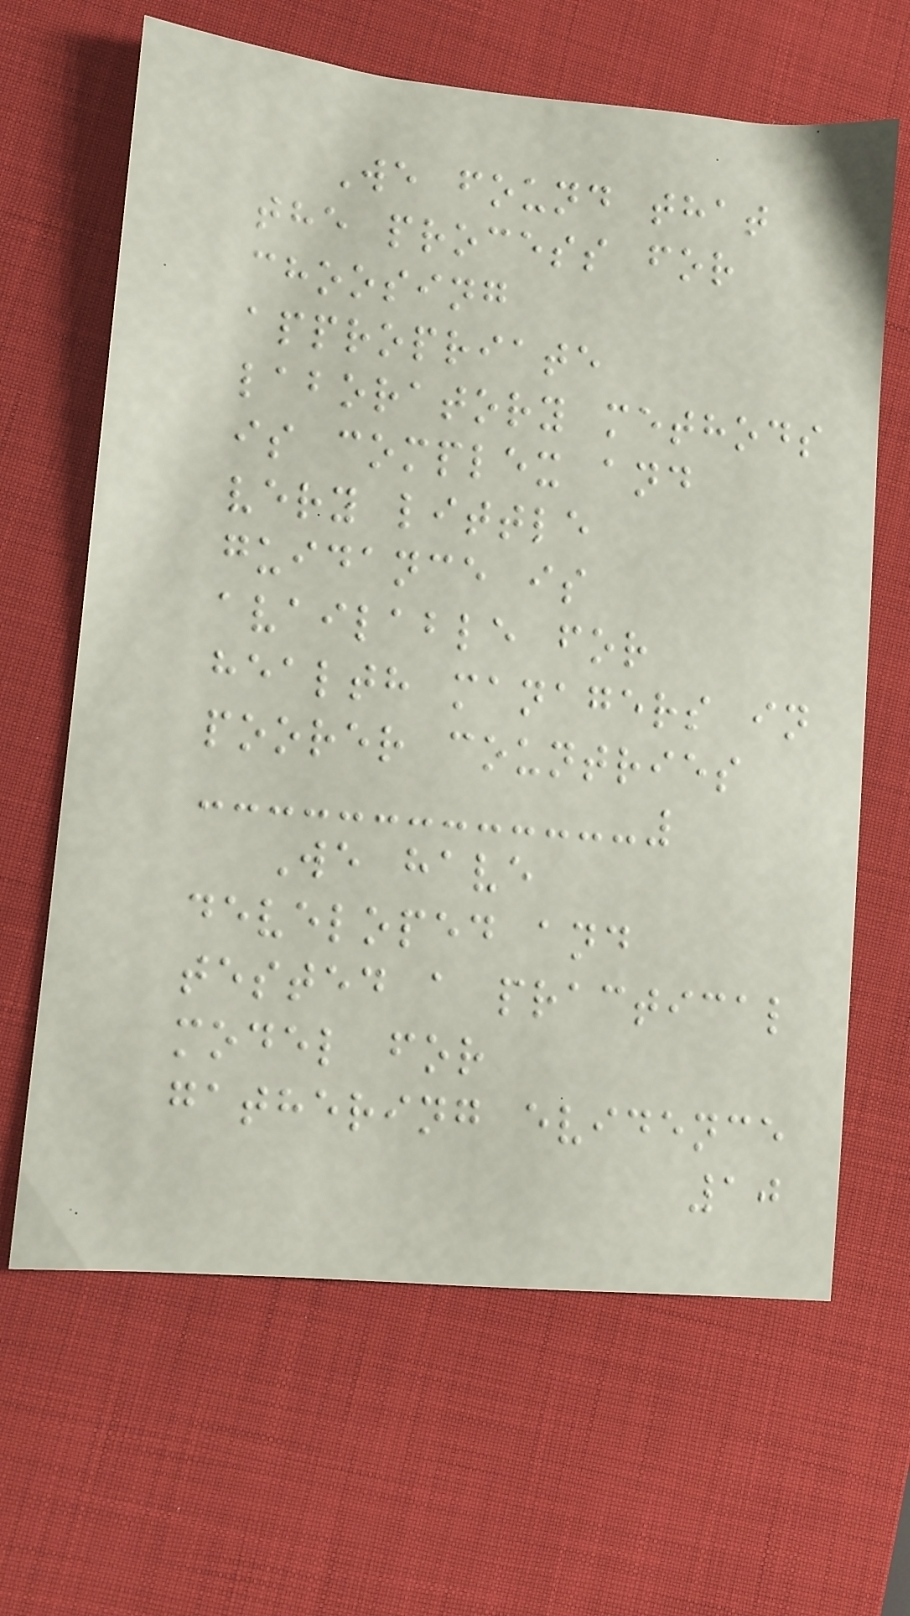We found that
the process for
choosing
appropriate
laboratory methods
is complex and
very little
guidance is
available for
health managers in
poorer countries
We have
developed and
tested a practical
model for
gathering evidence
10
